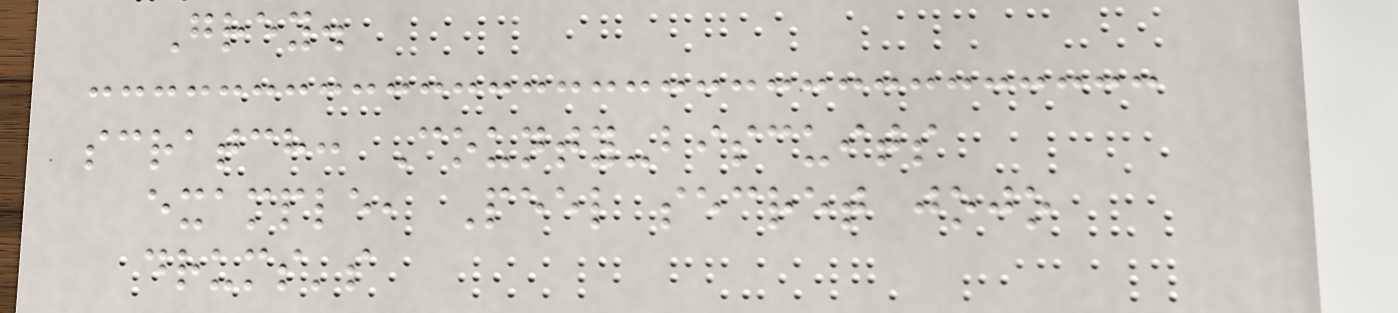Grey.
scratch: County-biscuits
example, Peel secret jojo
drums's
